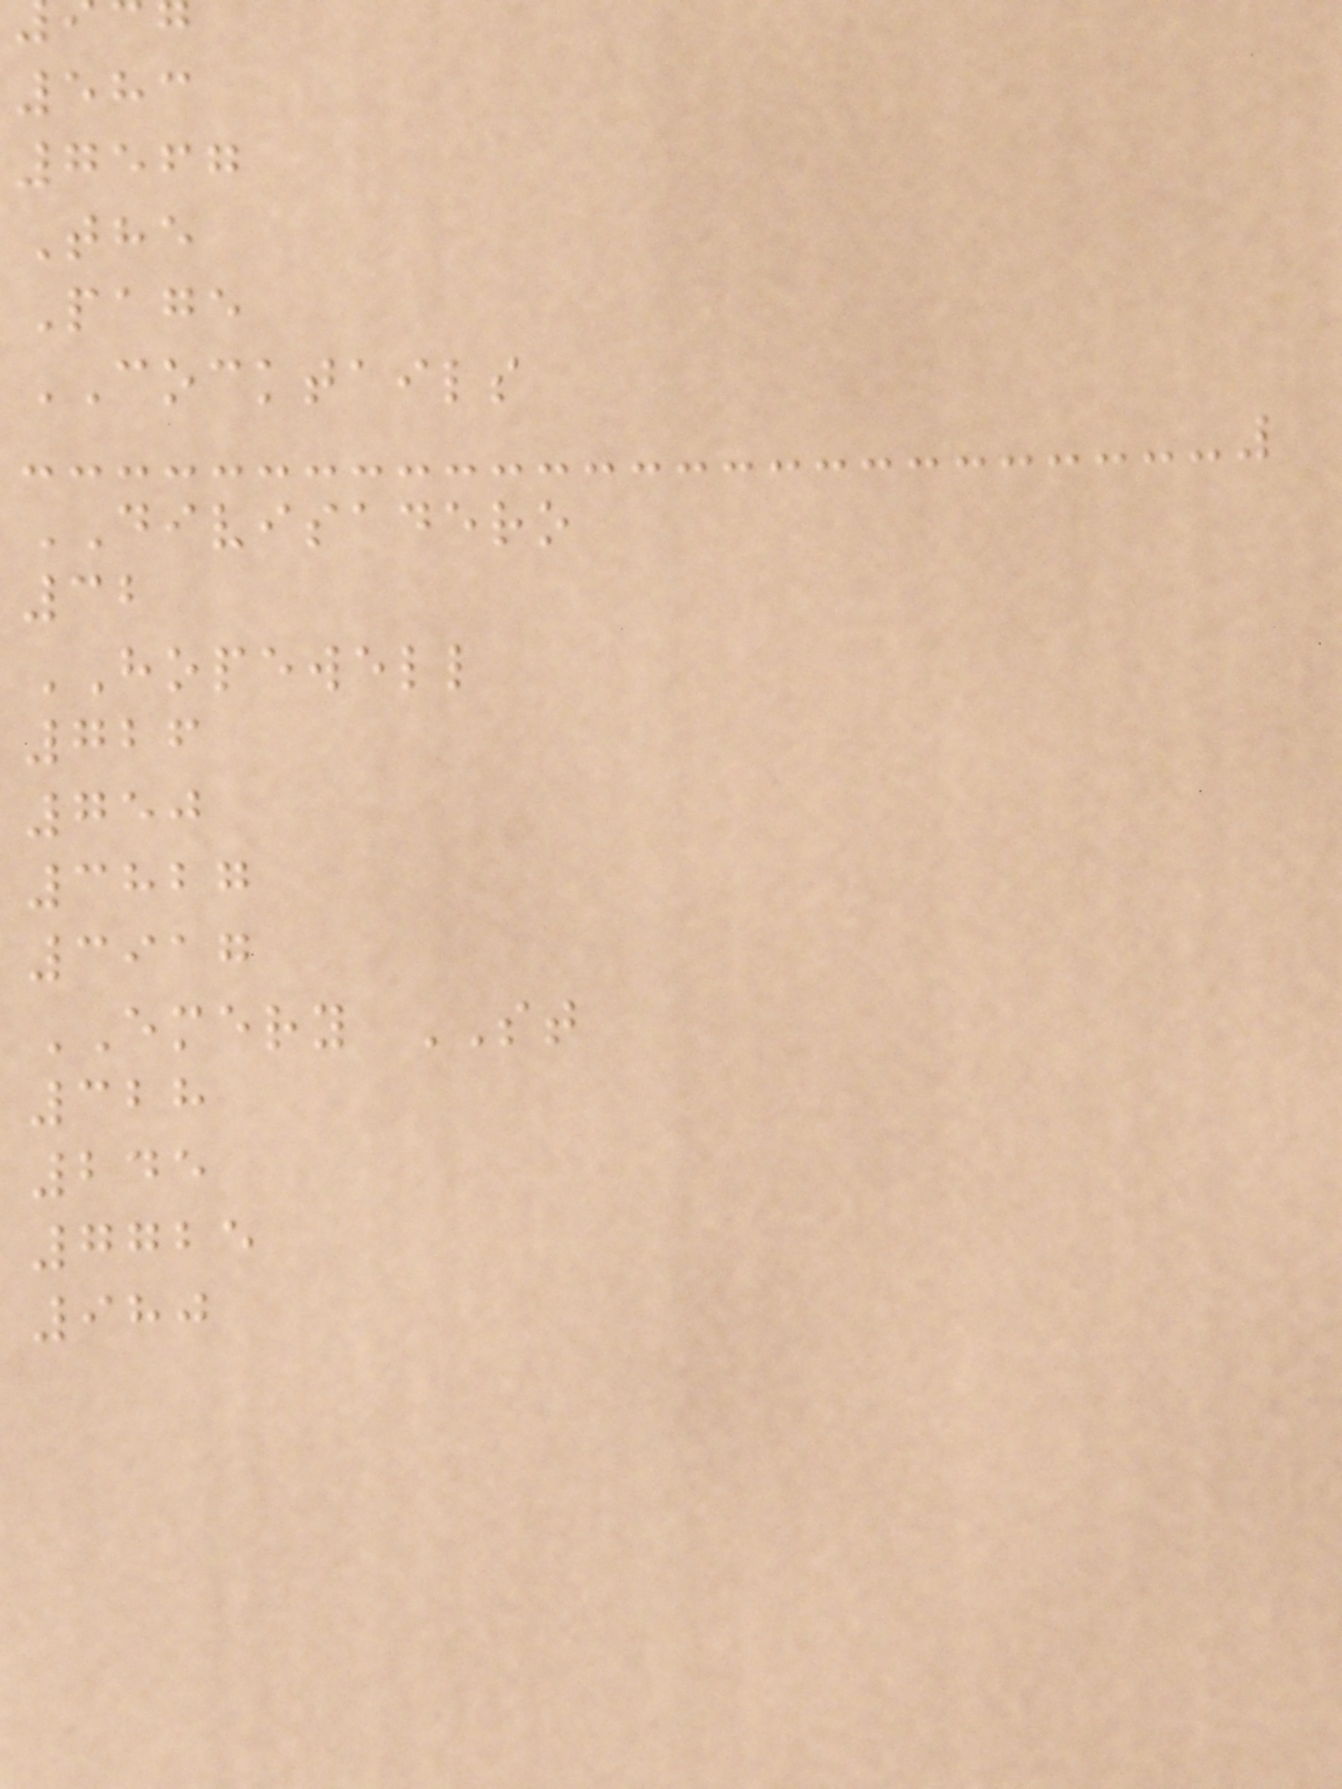583
7567
The
Page
COCKTAILS
DIVISADERO
32
HOPEWELL
726
750
3827
3917
EMERY ST
328
245
7725
980
